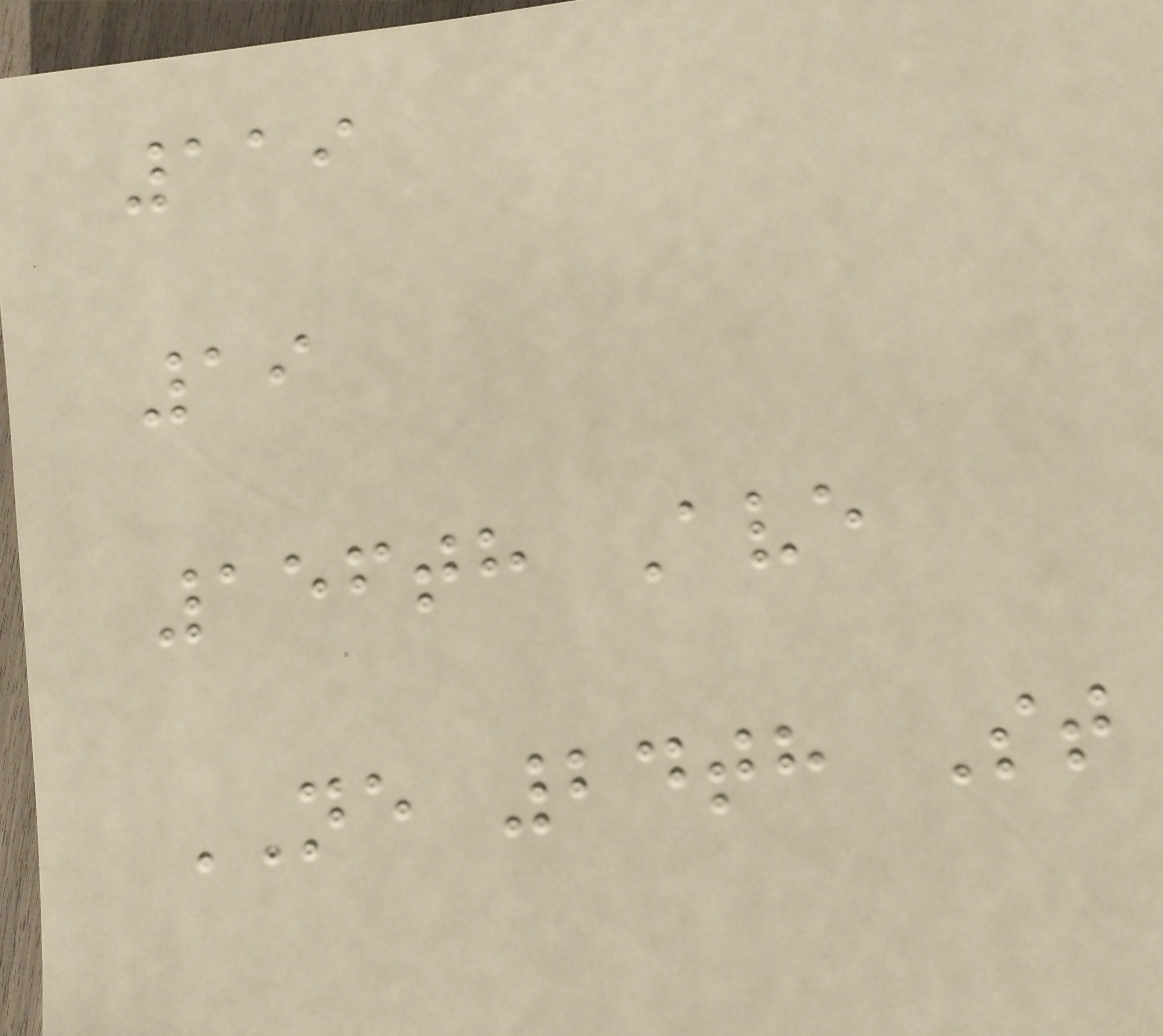119
19
156th Ave
NE 24th St
